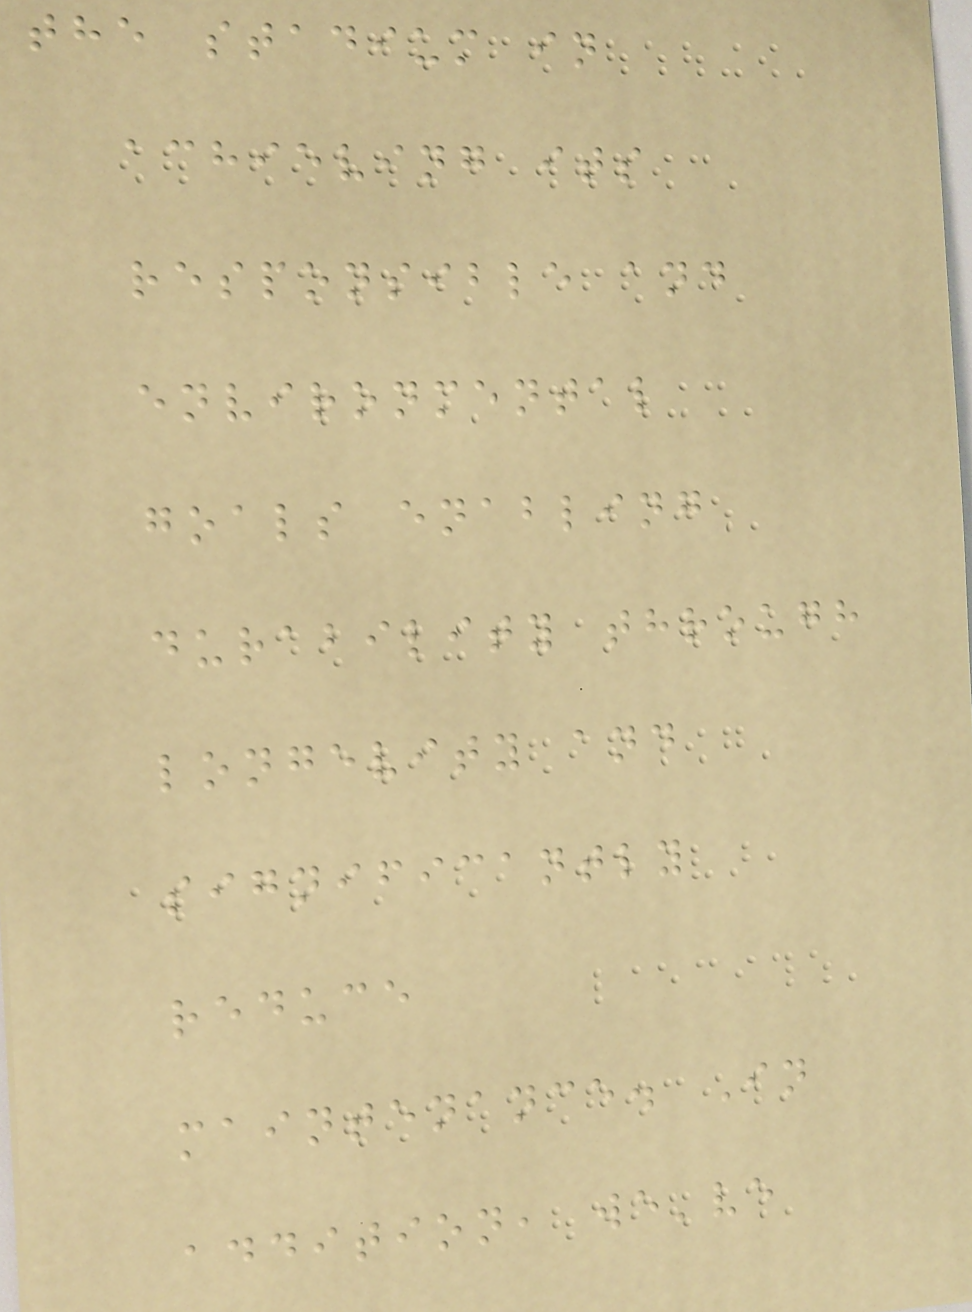the stadium in
achieving its
responsible and
environmental
goals enabling
durability through
longevity and
significantly
reduce
maintenance. In
addition, we've
